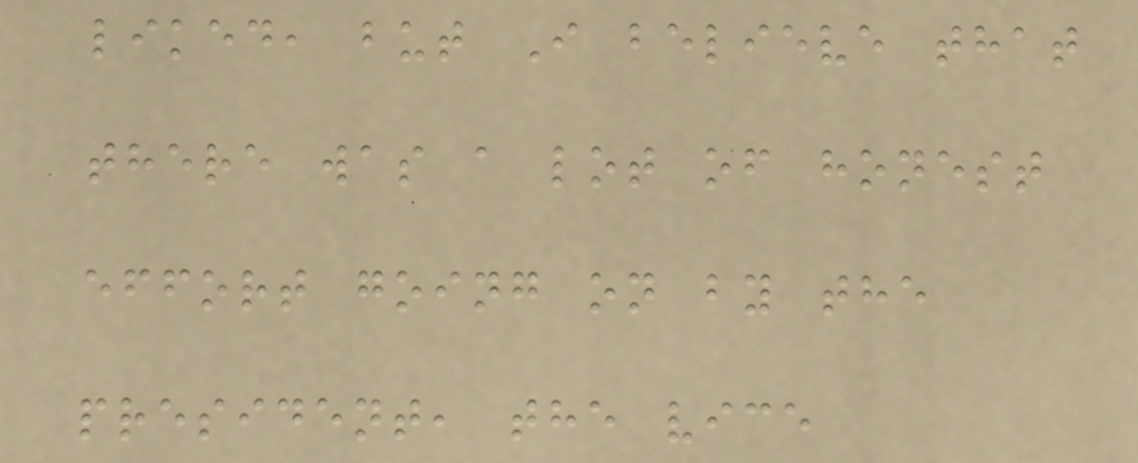liked, but I believe that
there was a lot of honest
effort going on by the
president, the vice
